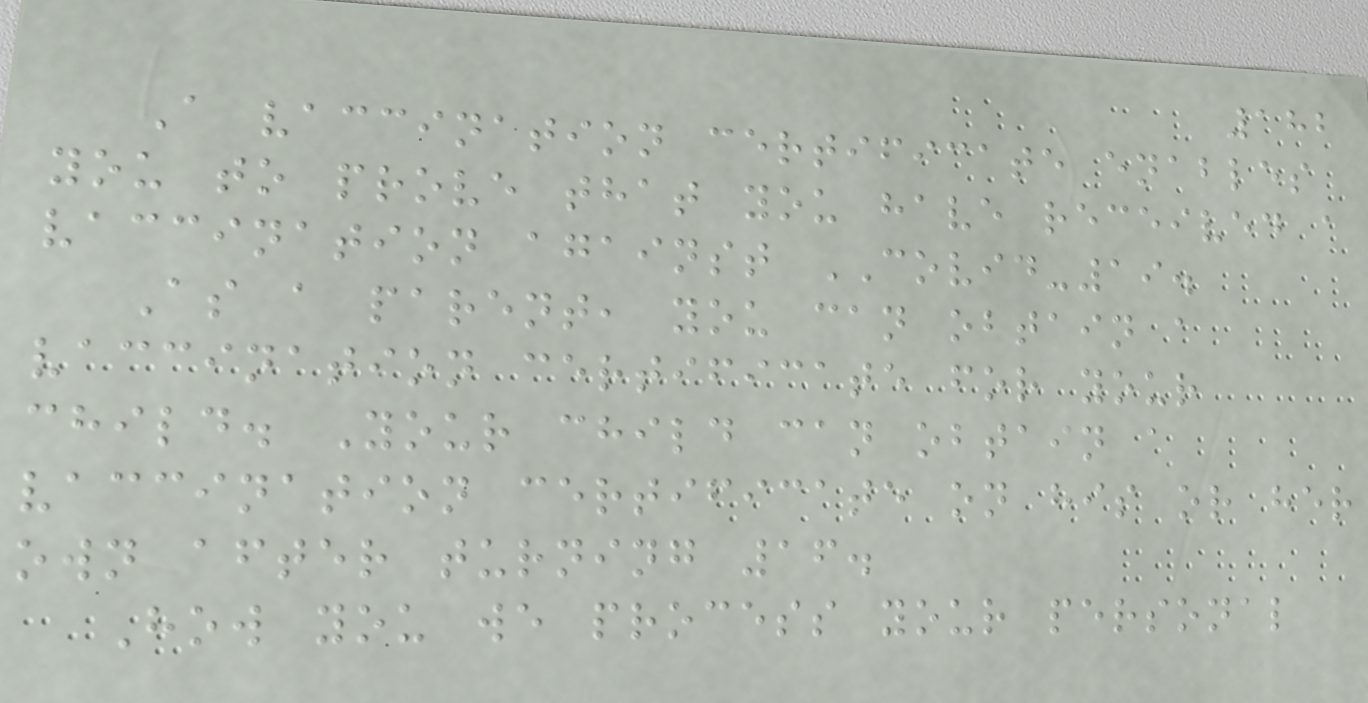182
A vaccination certificate enables
you to prove that you have received a
vaccination against COVID-19.
As a parent, you can obtain a
vaccination certificate for your
child. Your child can obtain a
vaccination certificate on his or her
own after turning 16.
How you we process your personal
